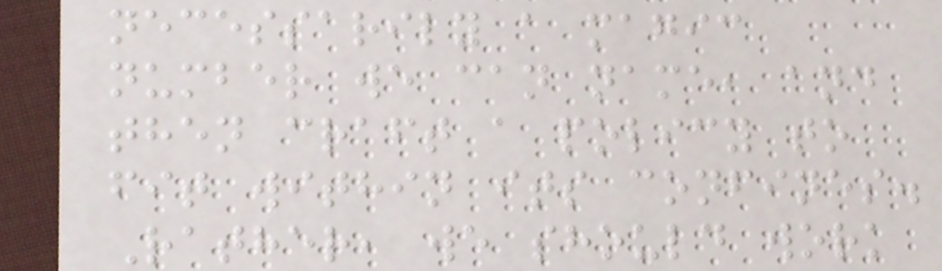necessarily a magic
number we can name, and
then craft a policy to
fit within its confines.
Rather, we should work
